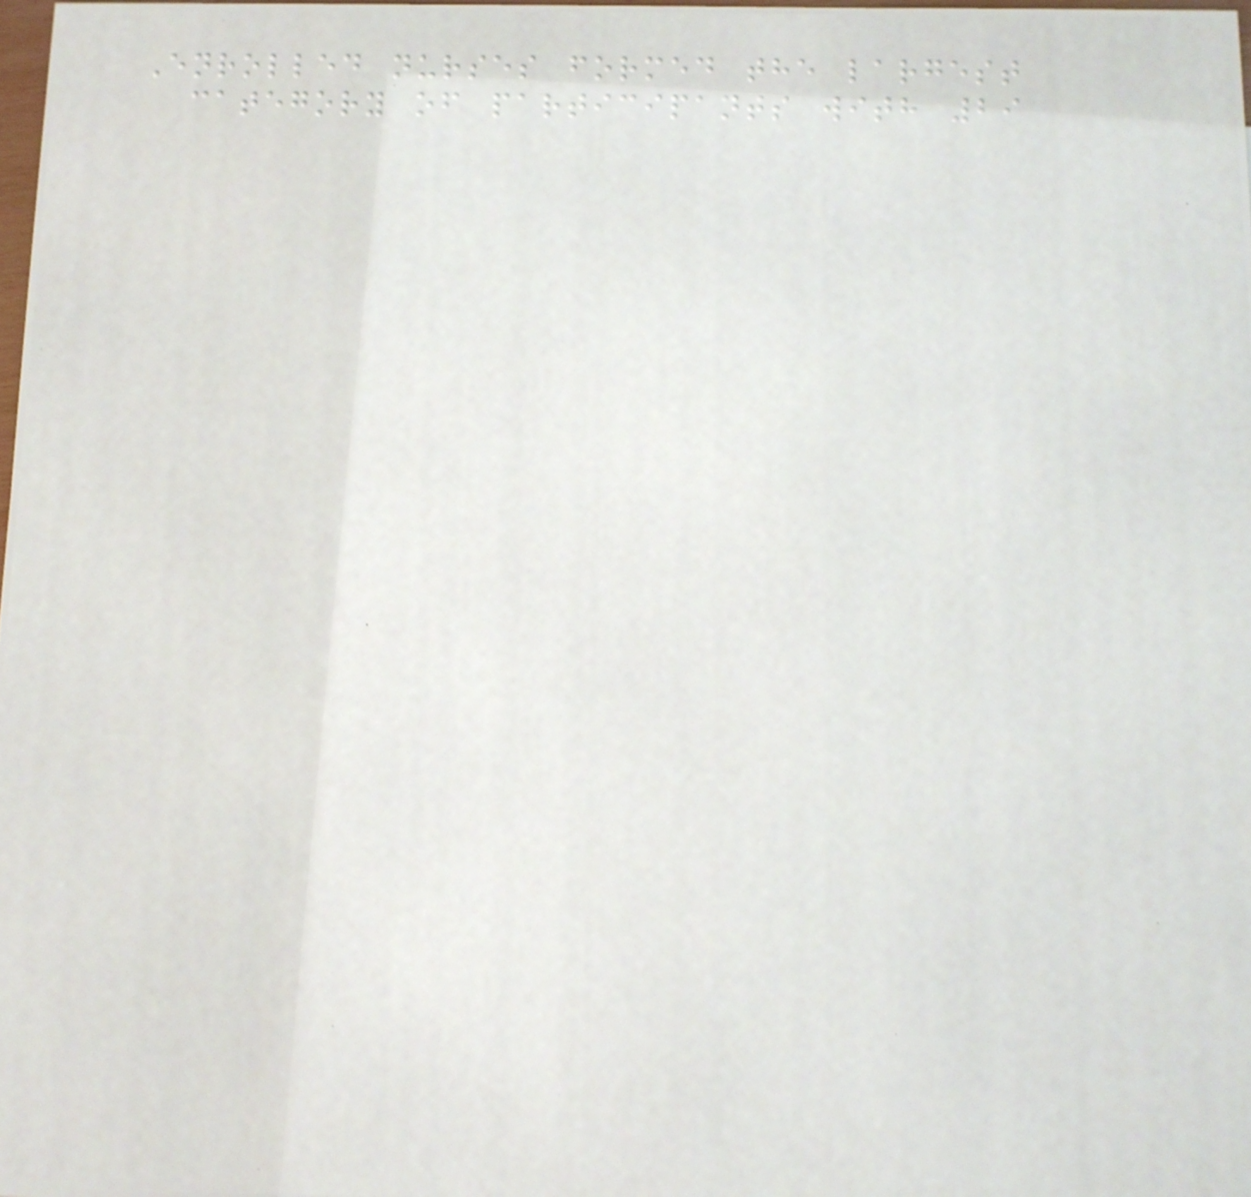Enrolled nurses formed the largest
category of participants with 29
